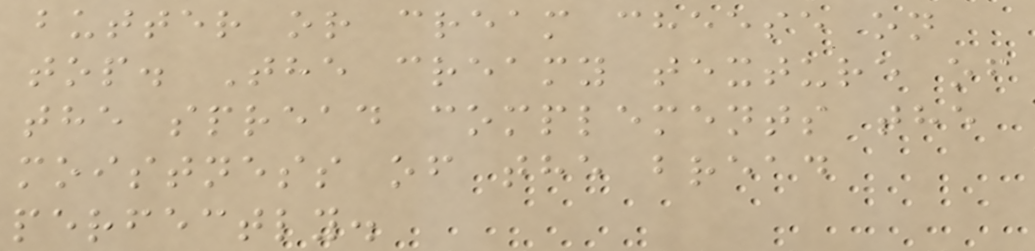butter or cream cheese on
top. The creamy texture of
the spread complements the
moistness of the bread
perfectly.
